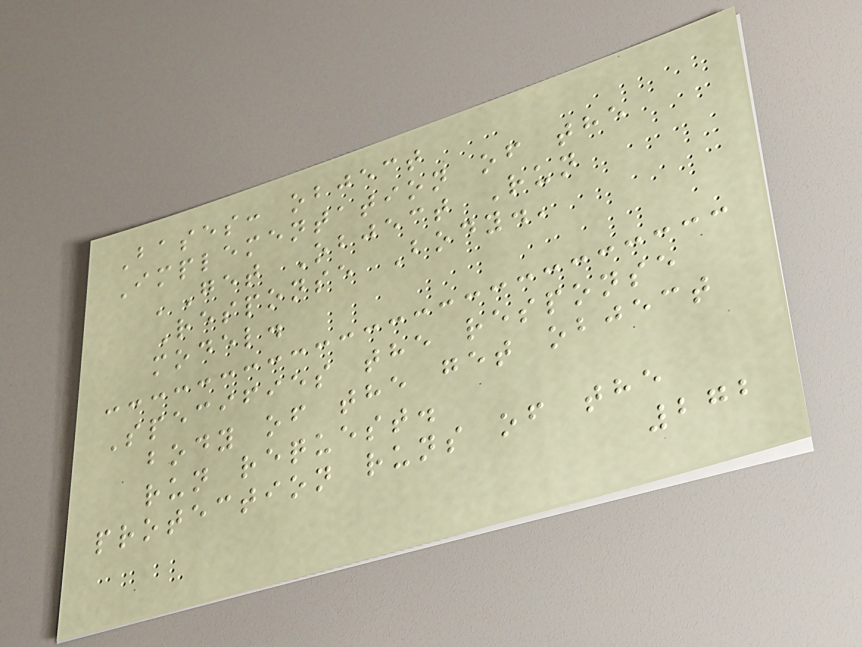Bases: object
Implementation of the
'Get Object Run
Response Body.'
model.
Specifies the response
body of the get object
run request.
protection runs of the
272
